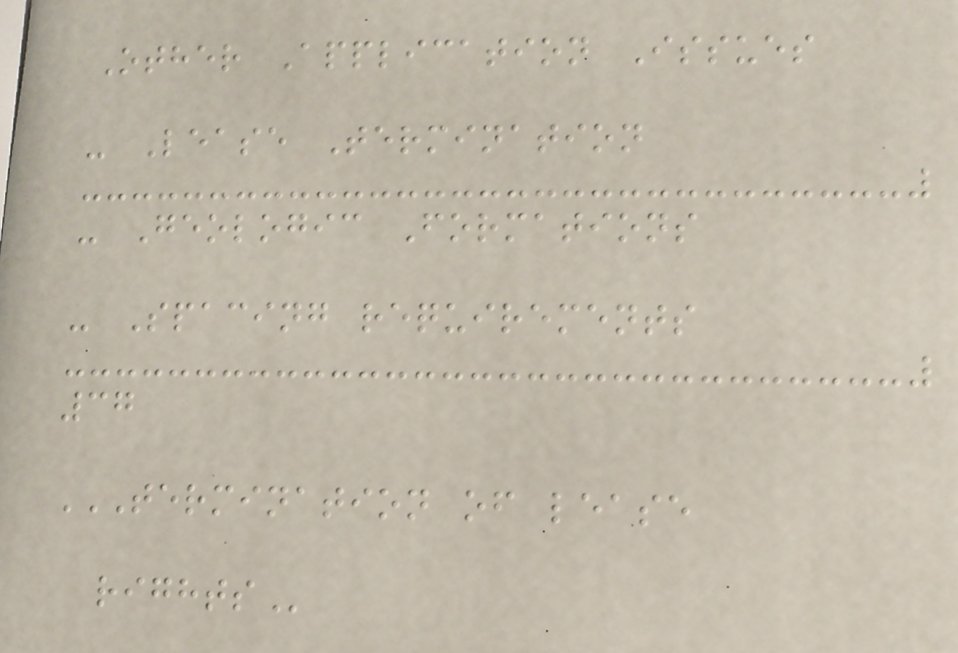Other Application Issues
- Lease Termination
- Geologic Formations
- Spacing requirements
37
TERMINATION OF LEASE
RIGHTS
